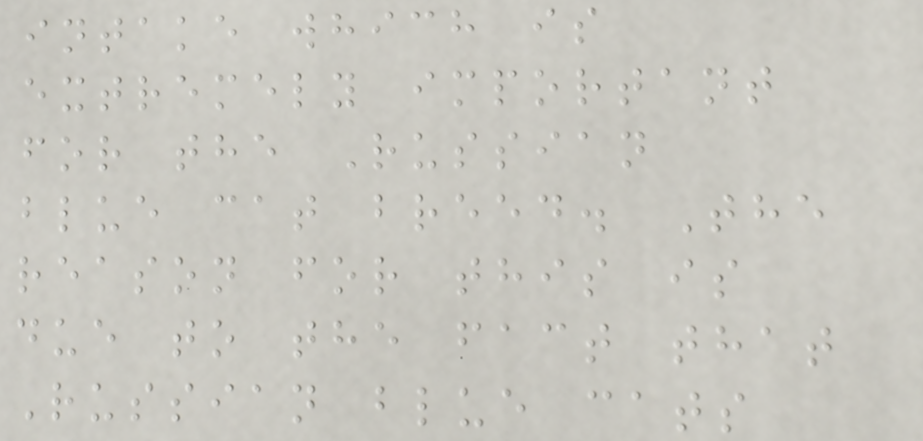intake which is
extremely important
for the Russian
blue cat breed. The
reason for this is
due to the fact that
Russian blue cats
